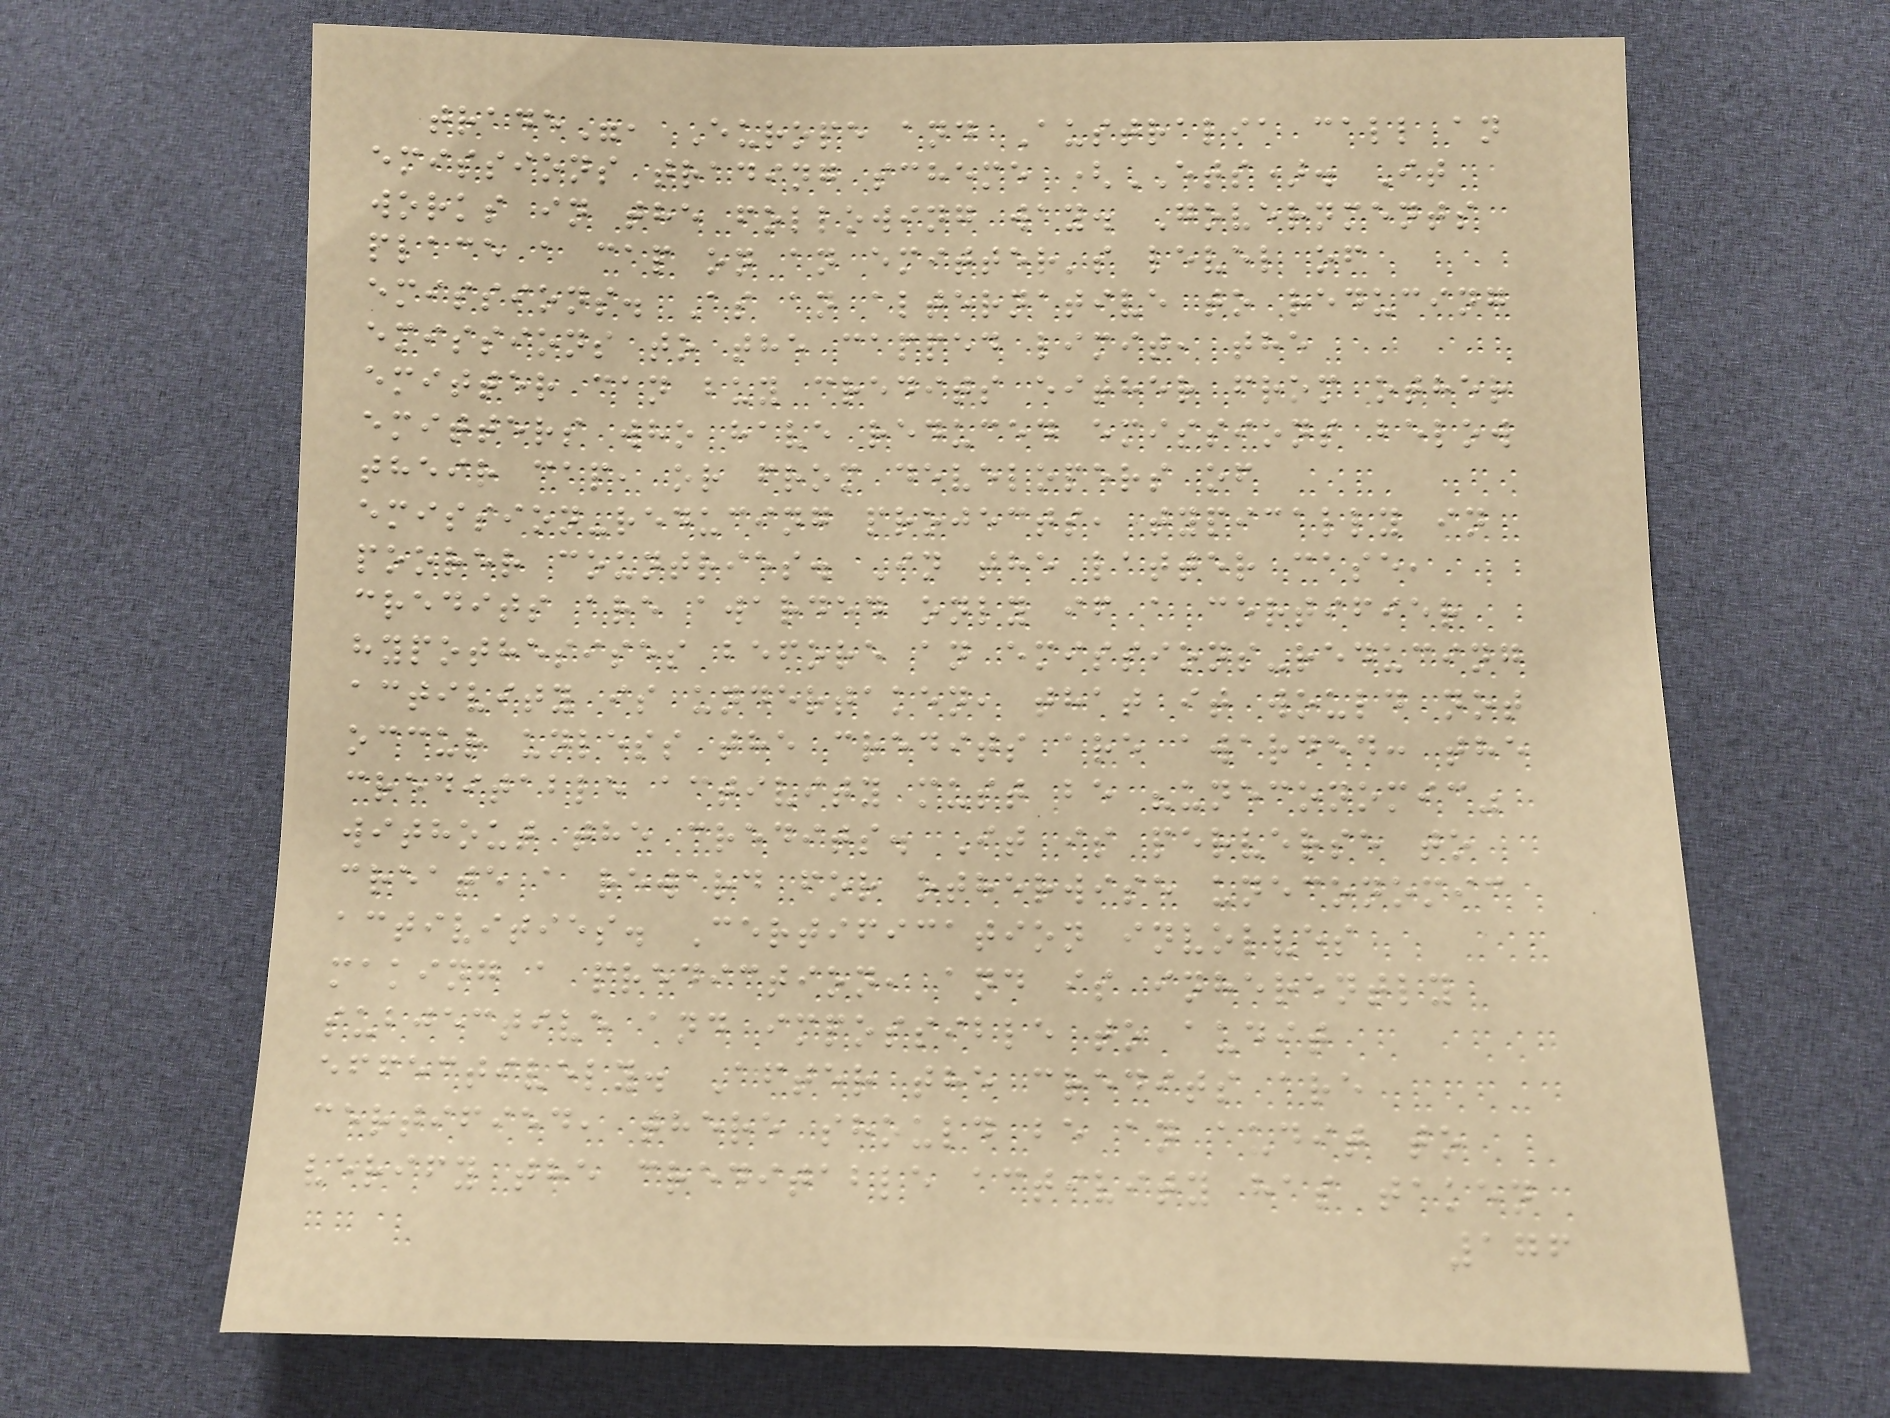trade", Europe and Australia call an
emissions trading scheme (ETS). It
works in the following way. Governments
place a cap on an emitter's level of
emissions. As an alternative to reducing
emissions to the capped limit, the
emitter can buy credits either from other
emitters who have reduced emissions below
their cap, or from developers of
emission-reducing projects, typically in
poorer countries. In the latter case,
credits are awarded only if a certifier
hypothesises before an emissions-reducing
activity is undertaken, that it would not
occur unless the credits are awarded: the
creditable activity must be "uneconomic"
without the credits. It is perverse to
create a reward for otherwise uneconomic
activities. Certification involves
making a prediction, and is inherently
subjective and impossible to audit
effectively. After the credits are
certified, there should be an audit to
verify the creditable activity has taken
176
